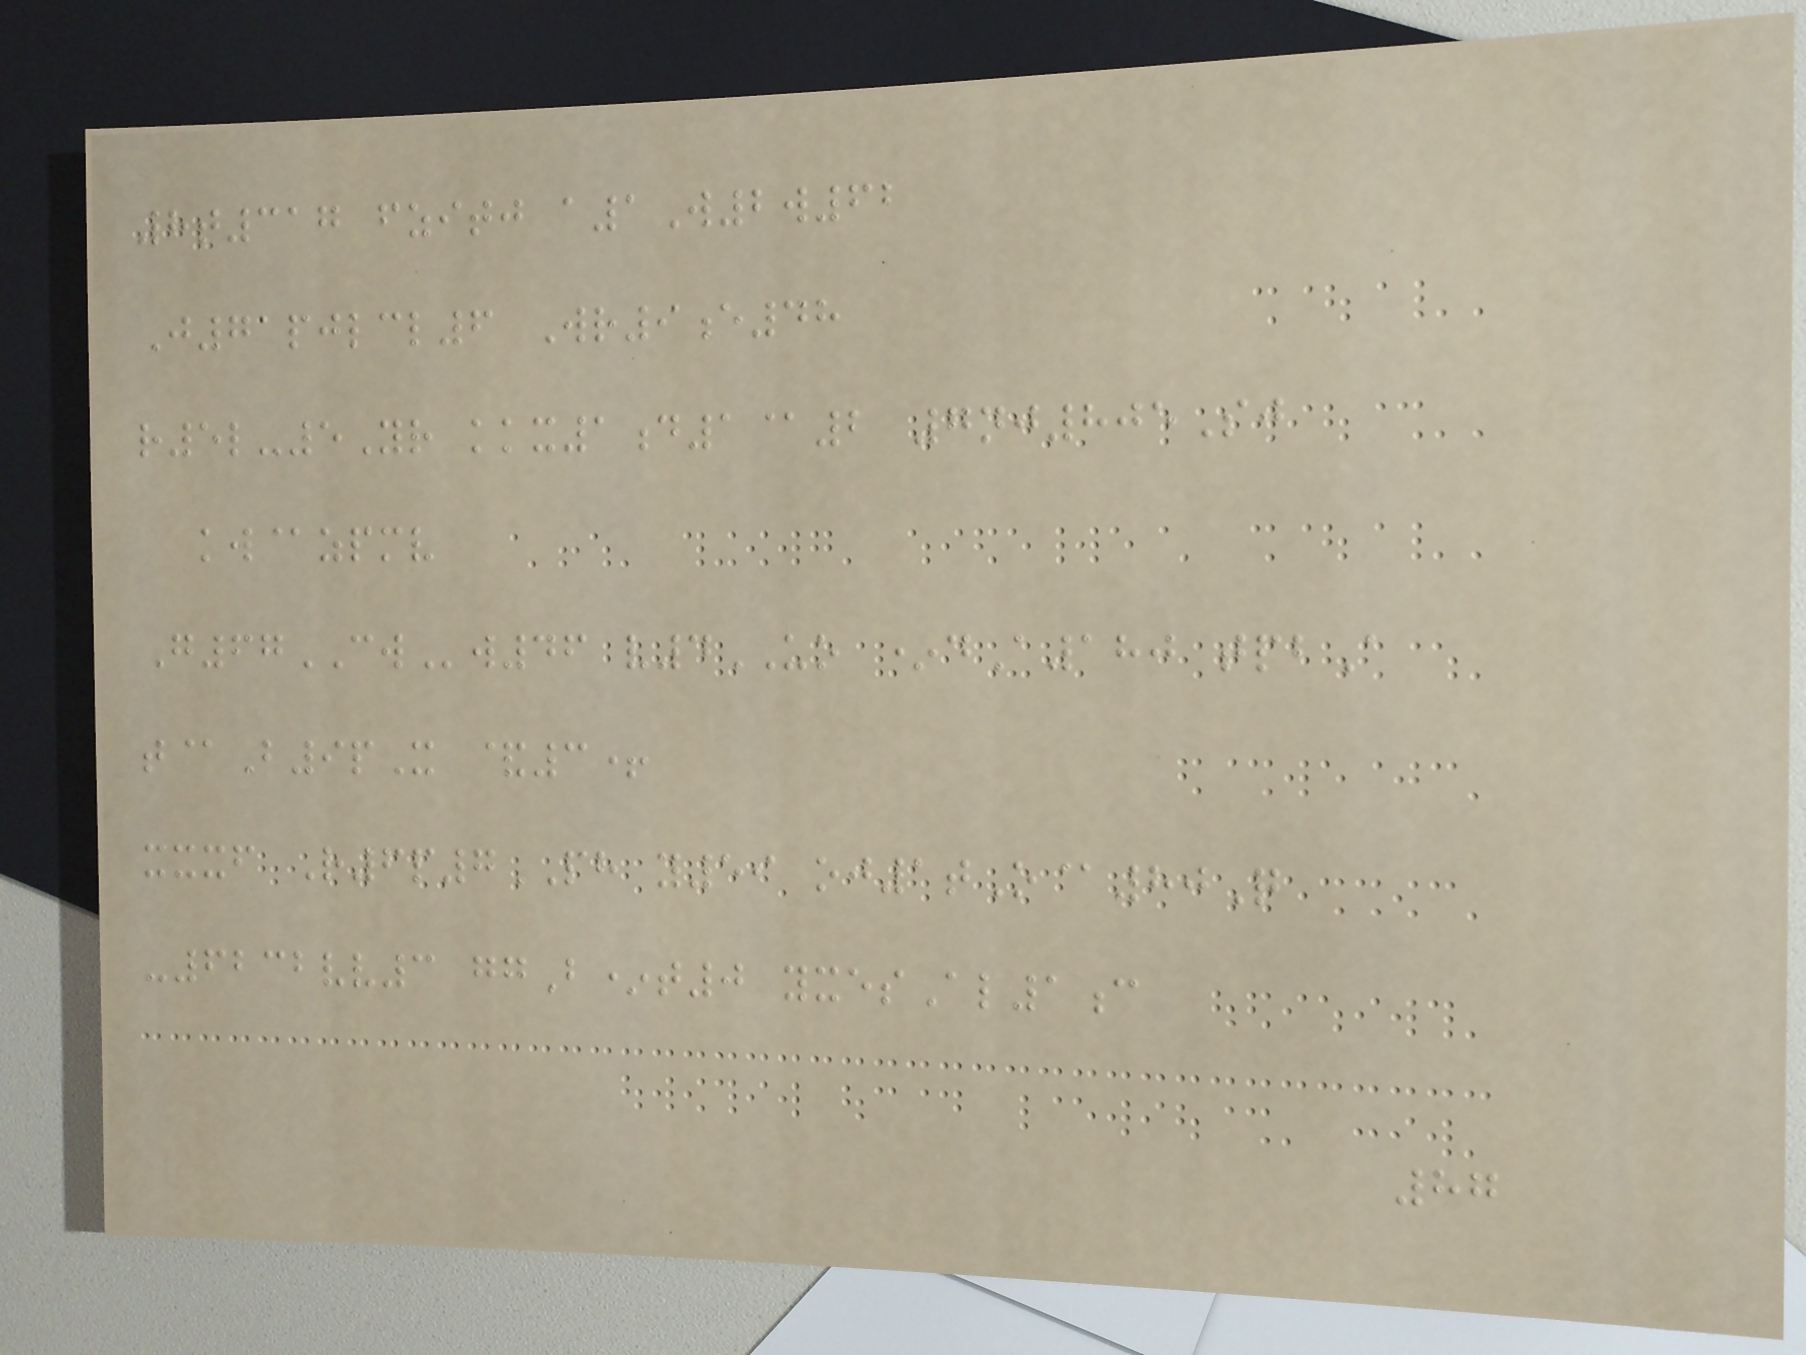8t317 fzitj a1W2w62
J71pjlcl6 Wr9e48
r5l-5Yr kkx1d1@2 7nj805Sj
kw@zpmv
G67CWw46 v4UO *dA180 tpbA
t@B9pX &3+
xxxf R6p7PH y59 oj1tO@80Q
-6232vv3 ggB*t0 yxesAl1c
87
